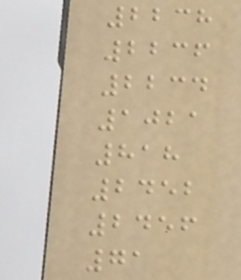2238
2236
2234
1021
818
2452
2456
71
